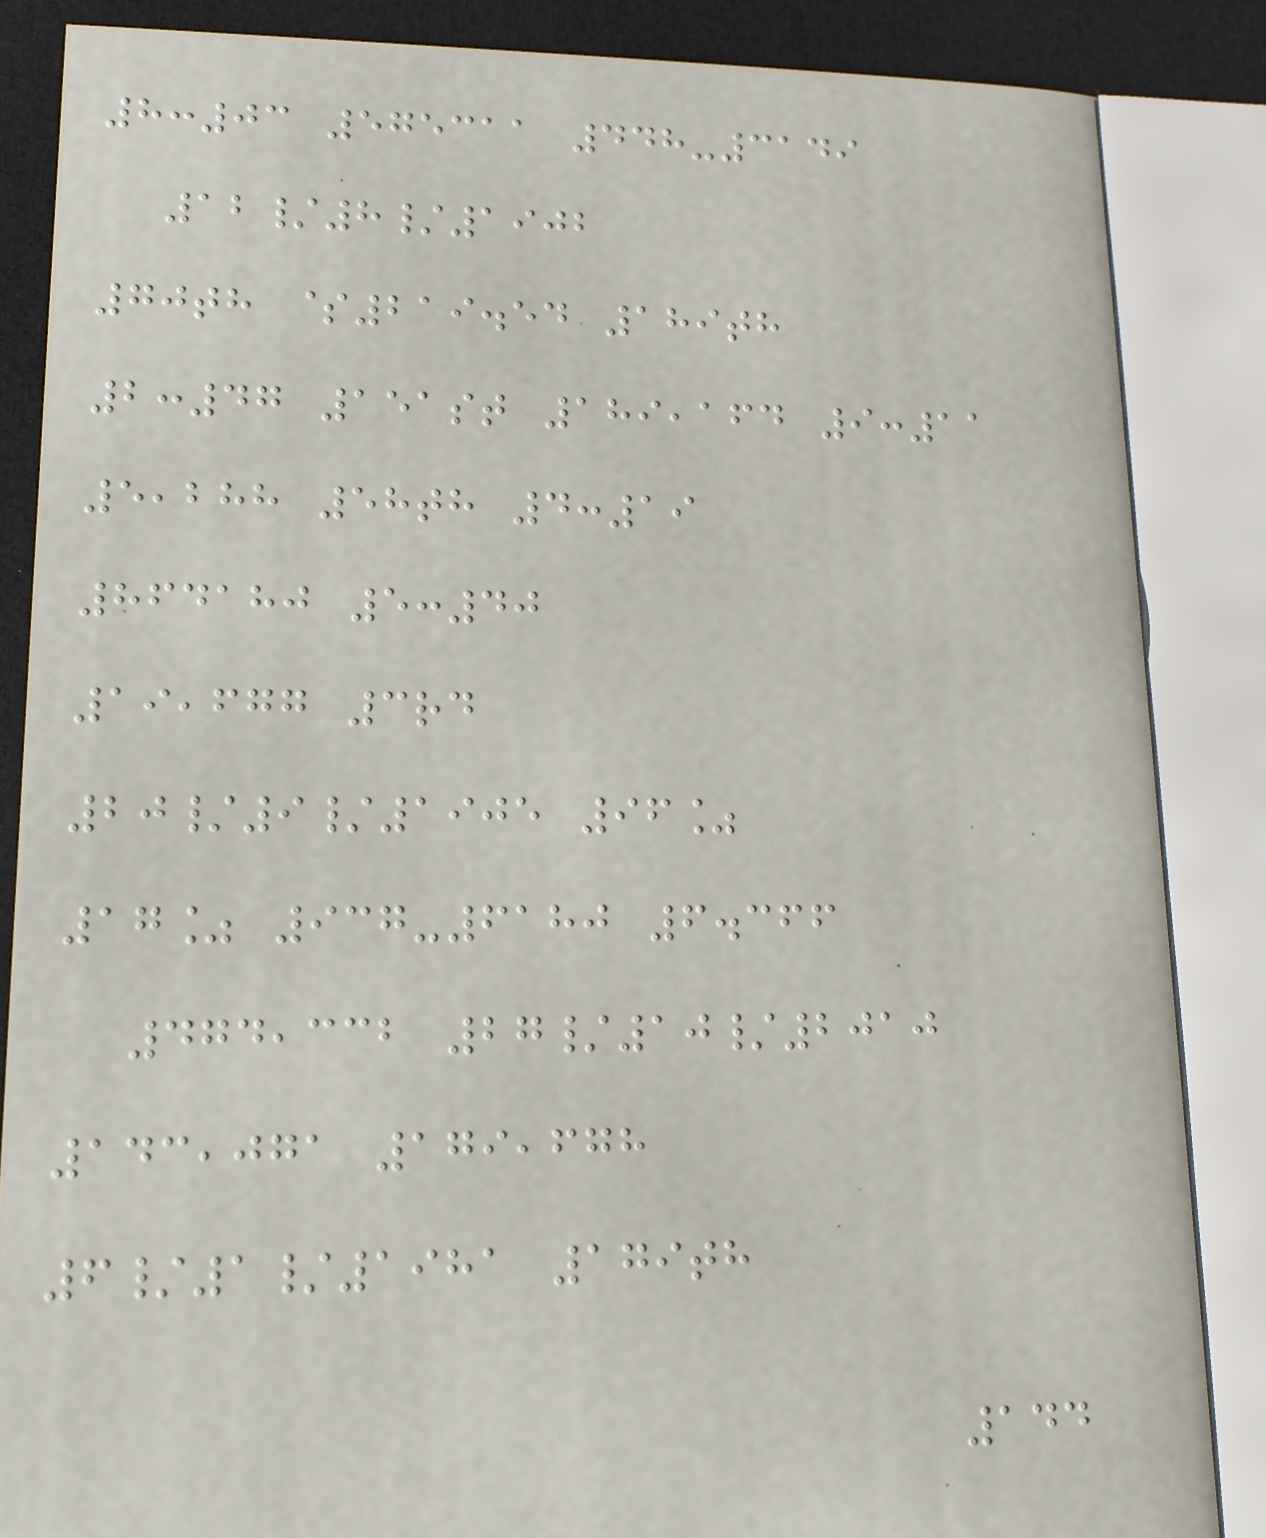8:03 575311 448-3149
12/8/1902
70th $219.54 189th
2:47 151st 189,164 9:11
5,288 58th 4:19
864180 5:40
19,677 3rd
20/9/1905 96%
17% 937-6180 6.366
474,332 27/10/2010
143,071 179,678
6/1/1981 179th
144
